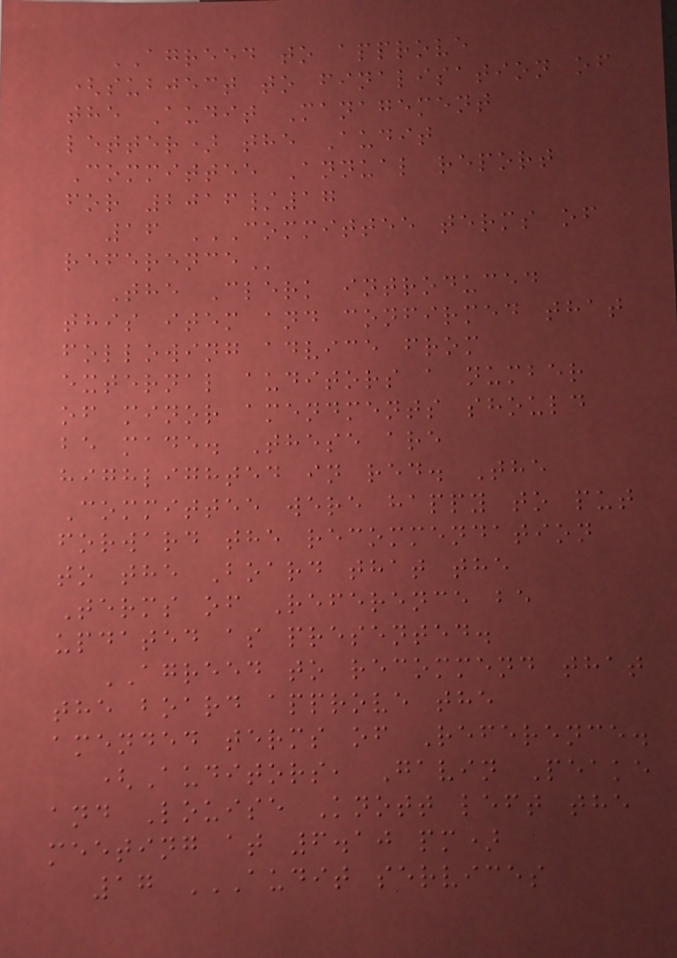AGREED to approve
(subject to finalisation of
the Audit Management
letter) the Audit
Committee Annual report
for 2016/17
16 COMMITTEE TERMS OF
REFERENCE
The Clerk introduced
this item and confirmed that
following advice from
external auditors a number
of minor amendments should
be made. These are
highlighted in red. The
Committee were happy to put
forward the recommendation
to the Board that the
Terms of Reference be
updated as presented.
AGREED to recommend that
the board approve the
amended terms of Reference.
(Auditors, Gavin Peake
and Louise Knott left the
meeting at 6.10 pm)
17 AUDIT SERVICES
